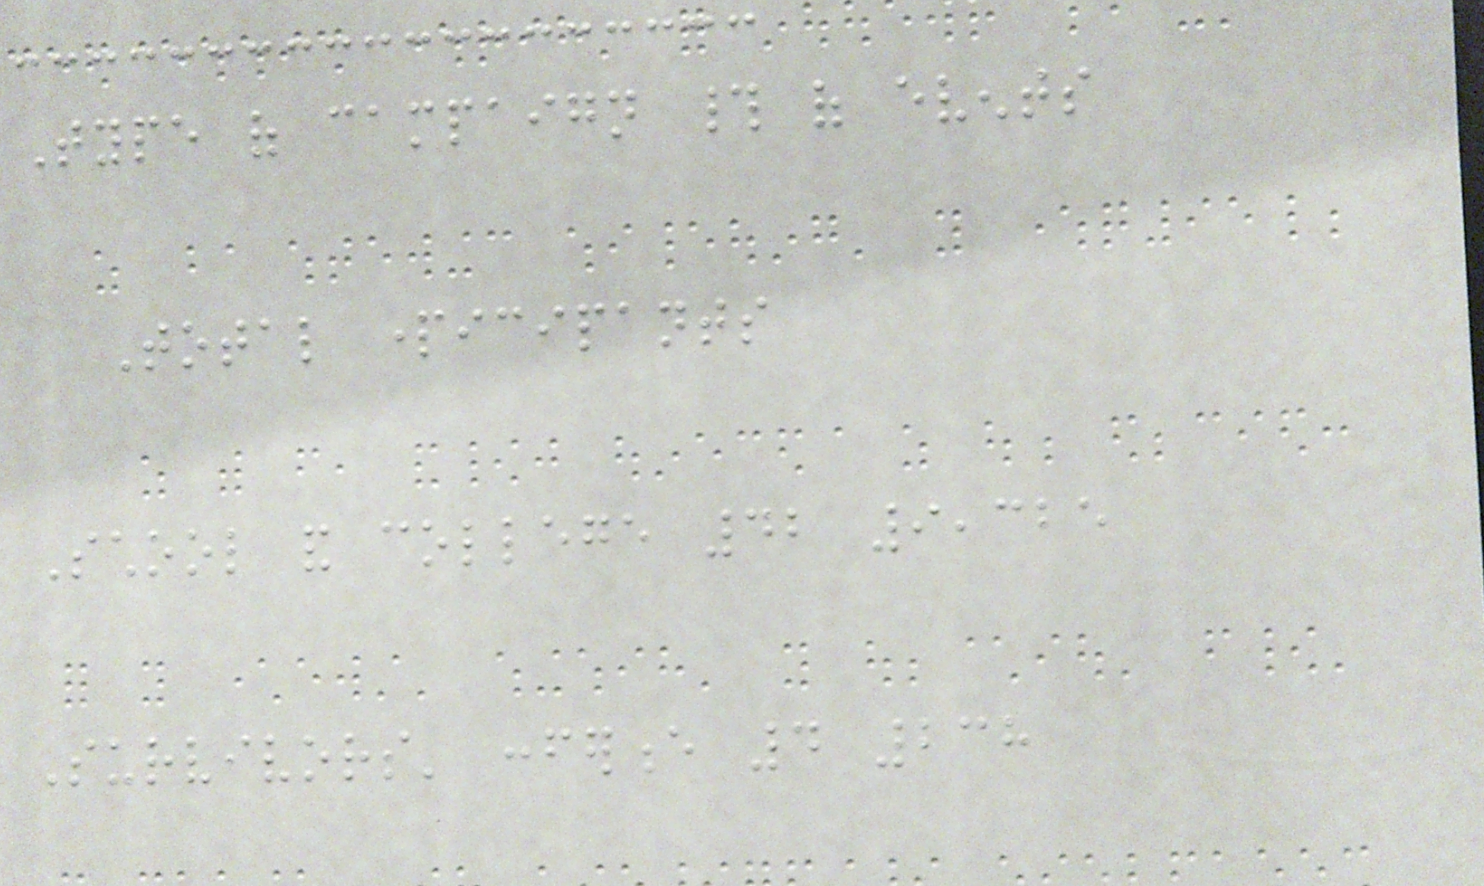Type of campaign # of events
Total participants
School and college 42 9,325
Survivors' conference 4 238
